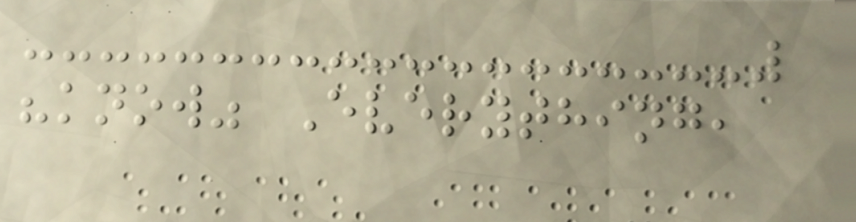"know" Everything,
